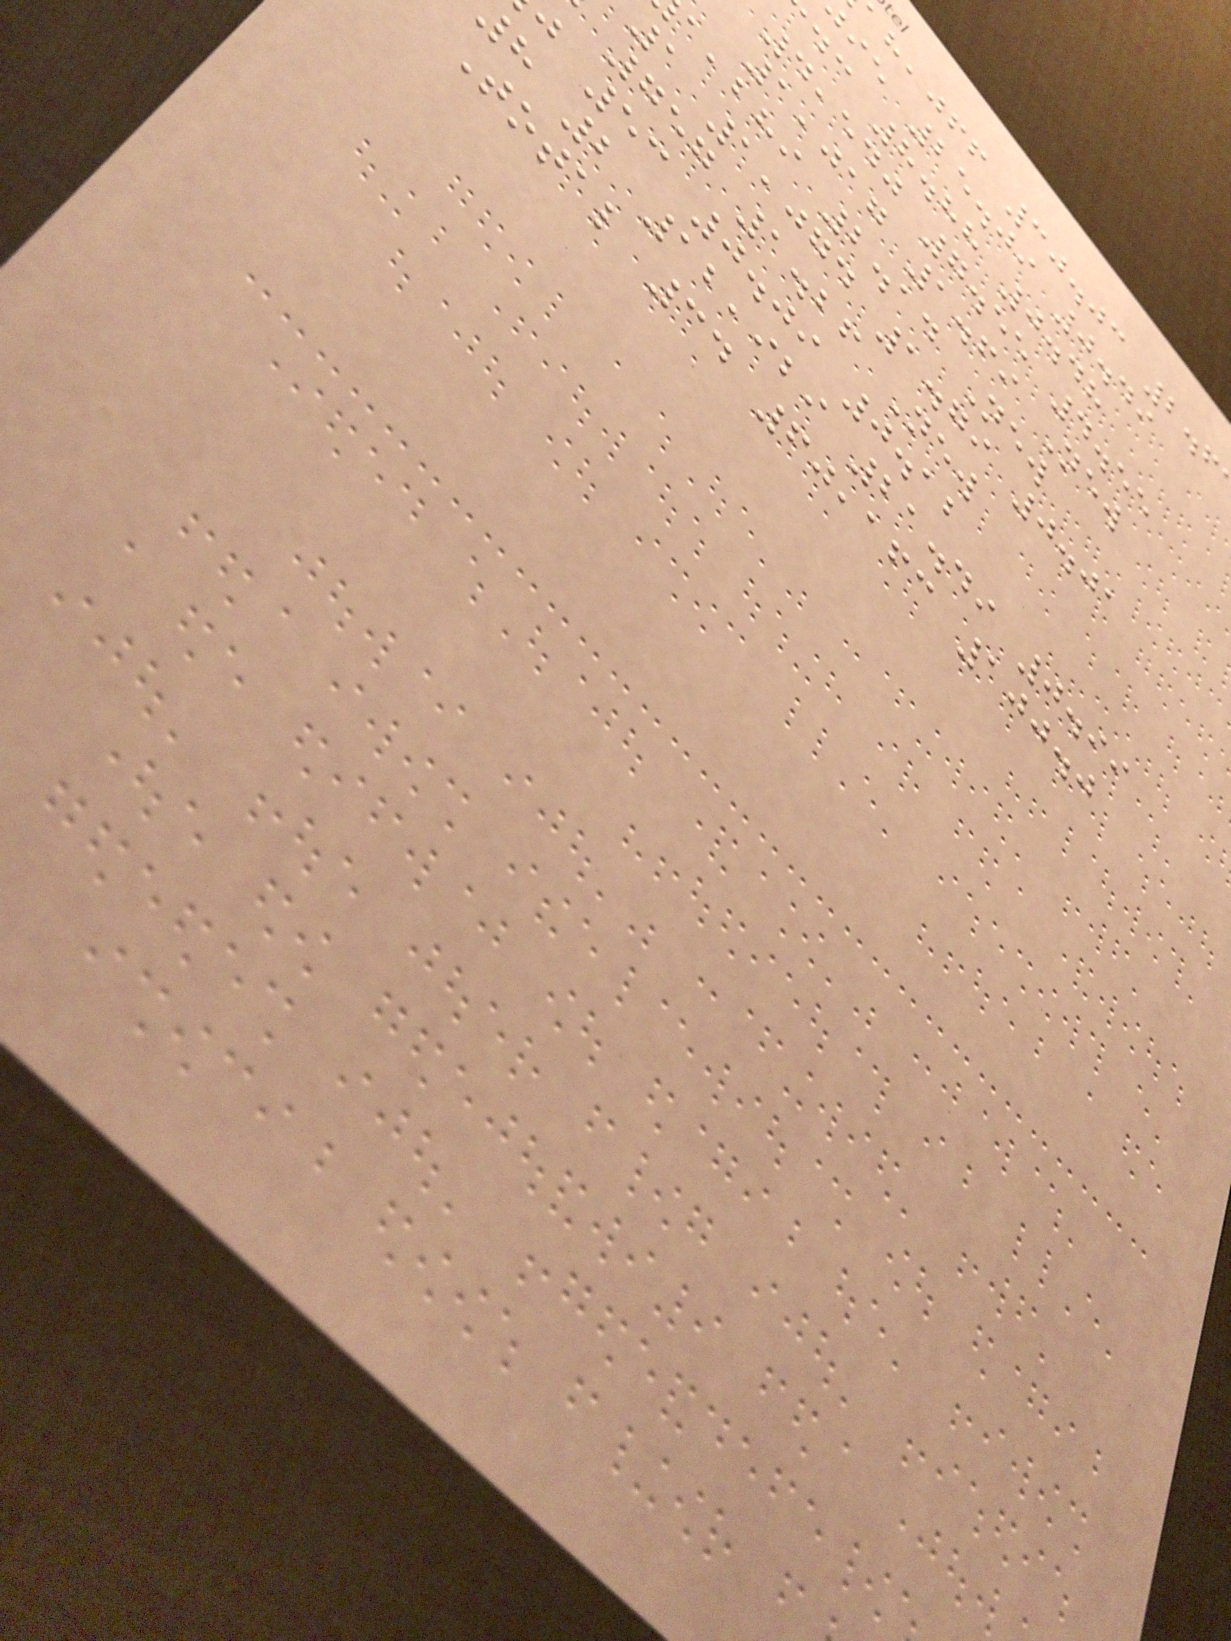,jff 30.03 2.6
ie 25.09 0.49
dc 8.88 0.48
4,540 7.55 4.55
1,017 1.69 New
,bhi 2.14 New
1 1,074 1.79 0.01
757 1.26 New
j 53 0.09 0.12
h 2 12,929 21.49 0.99
Total 34 60,163 100.0
